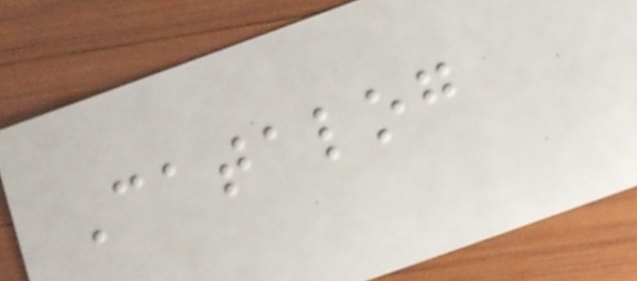Catalog
